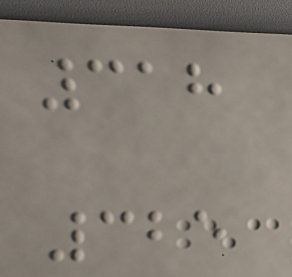318
325
